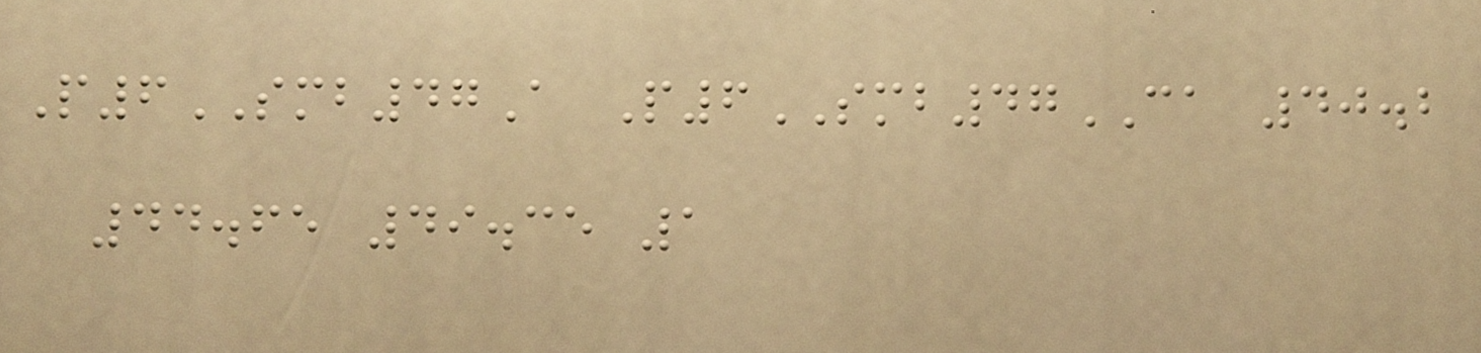P6SMB47A P6SMB47CA 40.2
44.65 49.35 1
